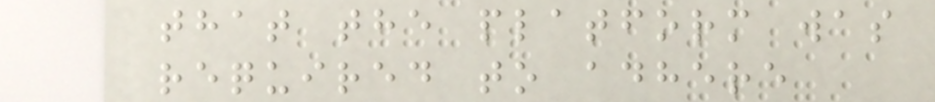that the platform was
required to adhere
